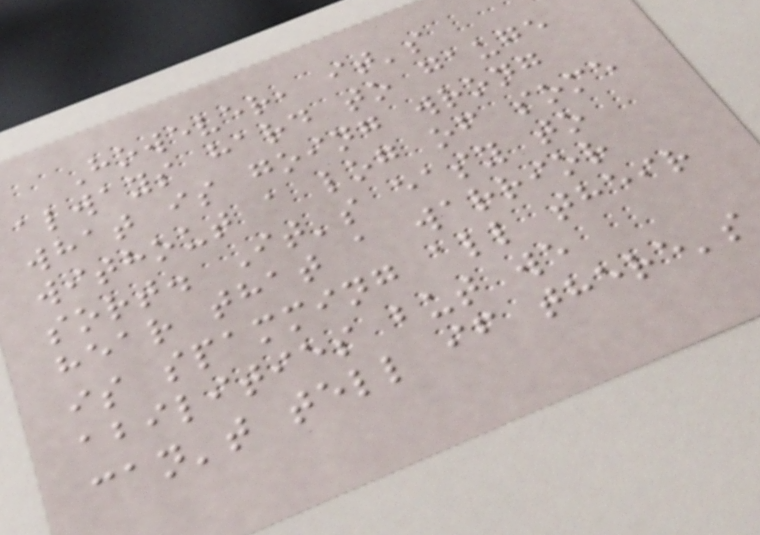However, it's
always hard to gauge
what is going wrong
without a log of some
sort. It's easy to
hear that a warrior
is spamming all their
abilities but we
can't tell if there's
